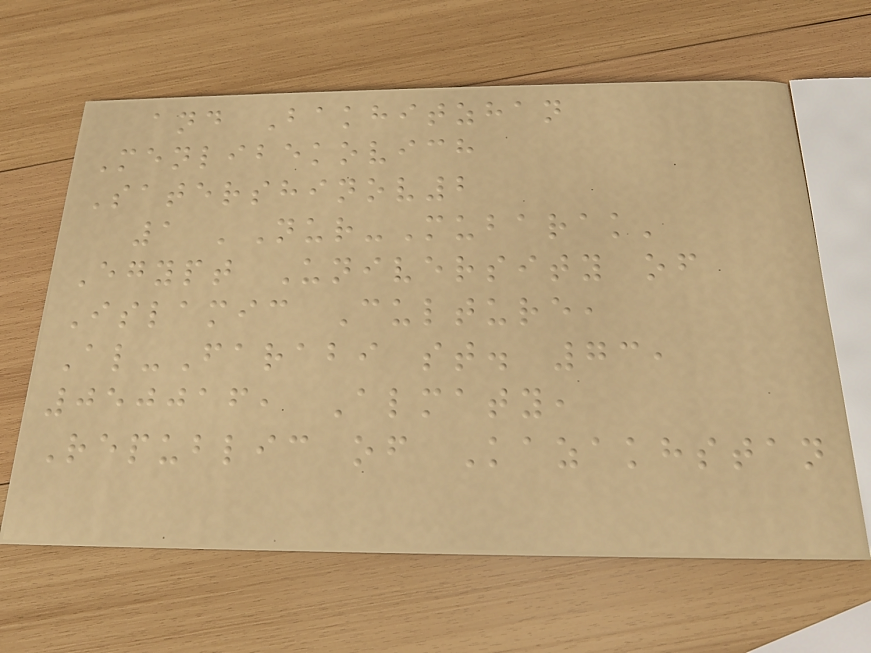and Bakhitzhan
Menlibekovich
Satershinov2
1 'Nur-Mubarak'
Egypt University of
Islamic Culture,
Al-Farabi st. 73,
050016, Almaty,
Republic of Kazakhstan
